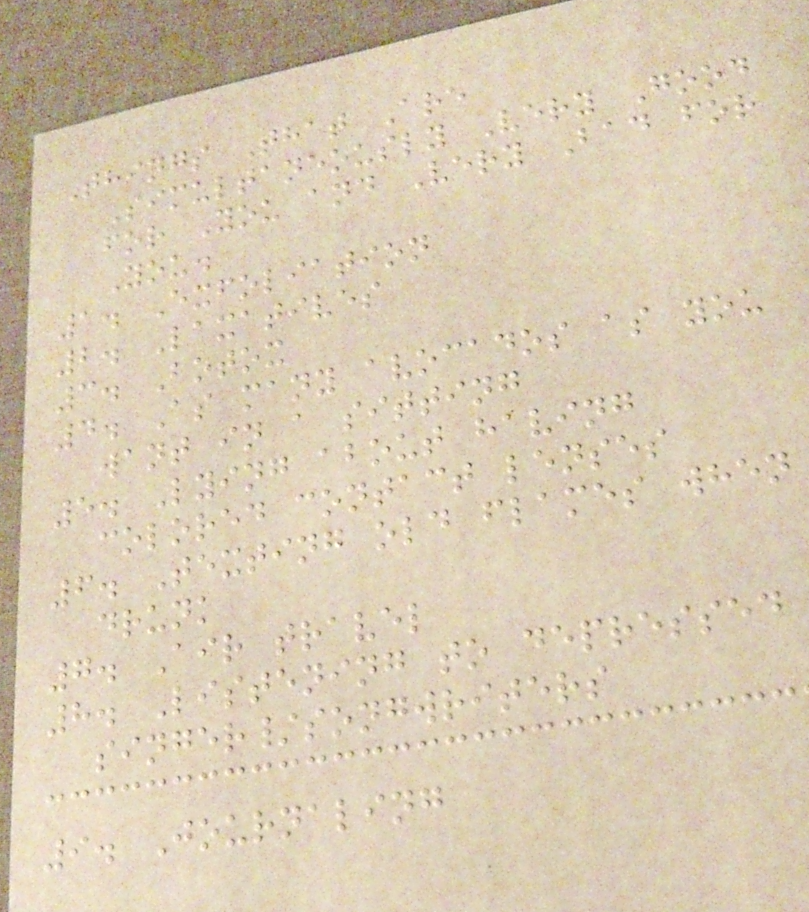Things That Are
Simultaneously Very Good
for You and Very Bad for
You.
1. Exfoliation
2. Laxatives
3. Botox
4. As many avocados as you
want in a sitting
5. Lying about having
colored contact lenses
6. Texting old flames when
drunk
7. Air travel
8. Listening to depressed
singer/songwriters
9. Journaling
